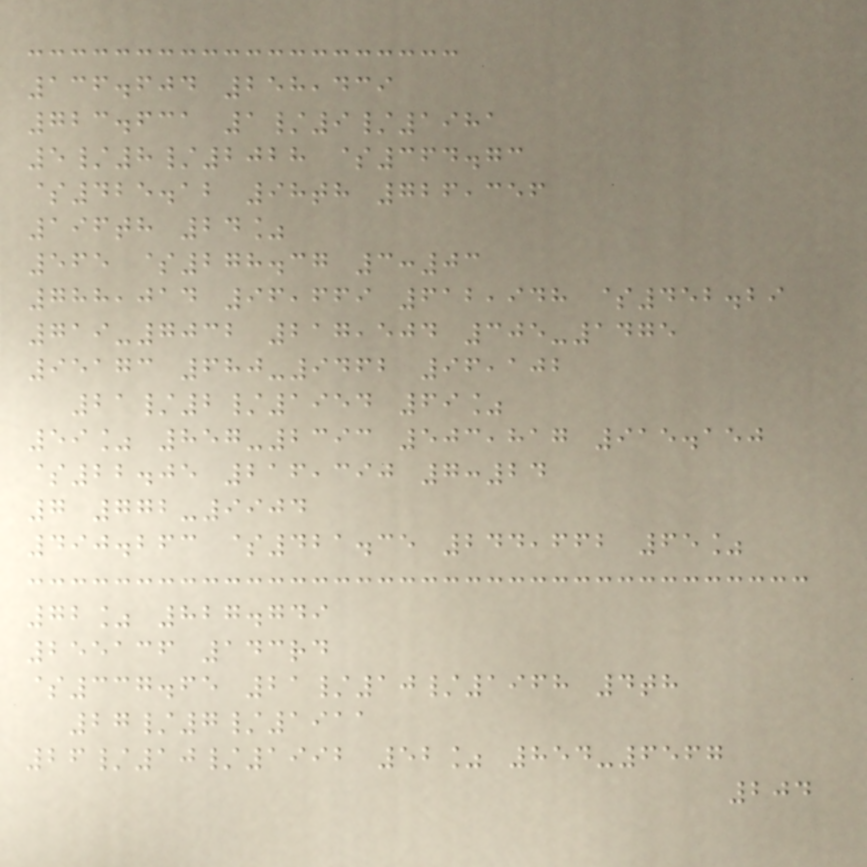136.604 258,439
723.631 1/9/1981
5/8/2028 $364.73
$425.12 98th 726,356
196th 24%
565 $278.37 3:03
788,014 96,669 612,948 $452.29
719-7032 217,504 305-1475
95173 680-9462 96,102
21/2/1954 69%
59% 857-2393 503,817 915.150
$22.05 216,390 7:24
7 772-9904
490.263 $421.35 244,662 65%
72% 827.749
255136 143rd
$337.65 21/10/1968 4th
27/7/1911
26/10/1992 52% 854-6567
204
